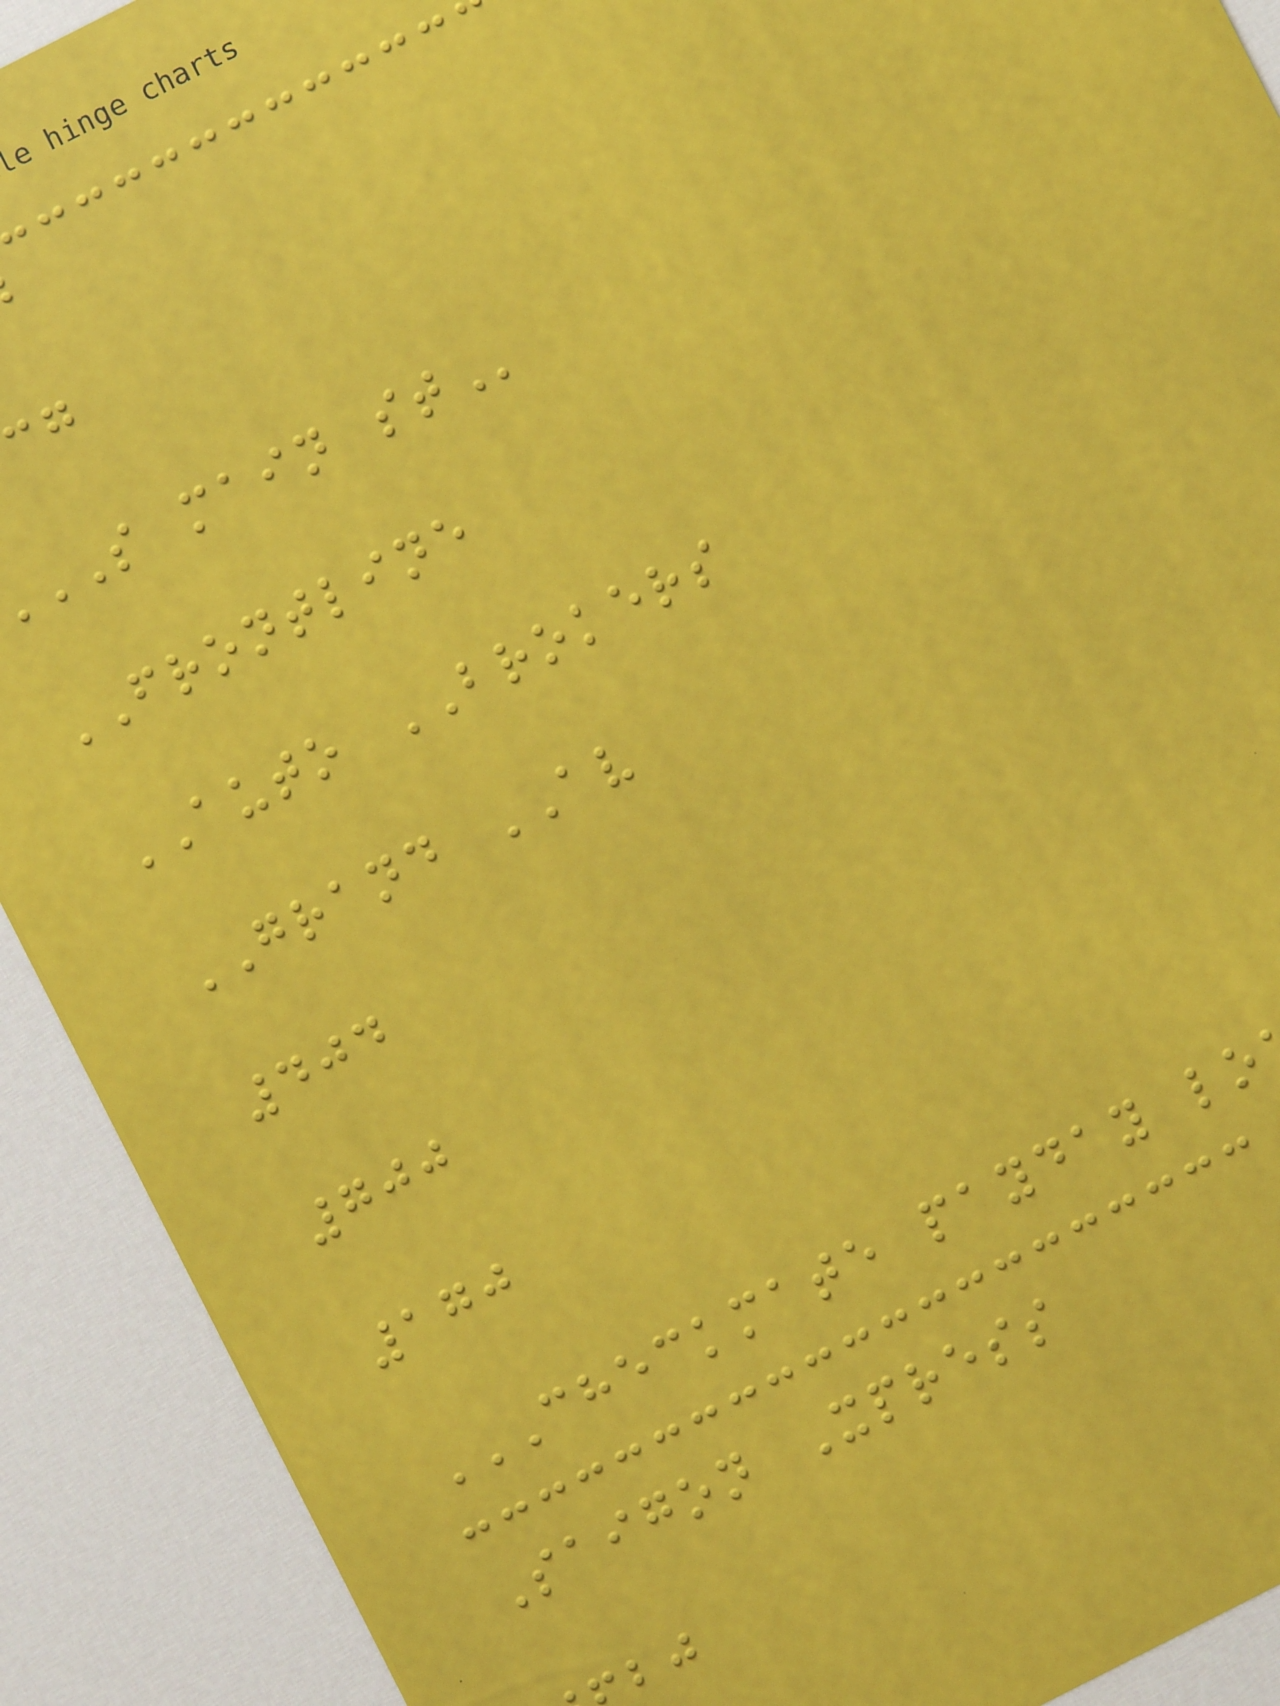S main
FRONTLINE
AUTO BROKERS
GRAND AV
404
700
170
Saigon Xpress
